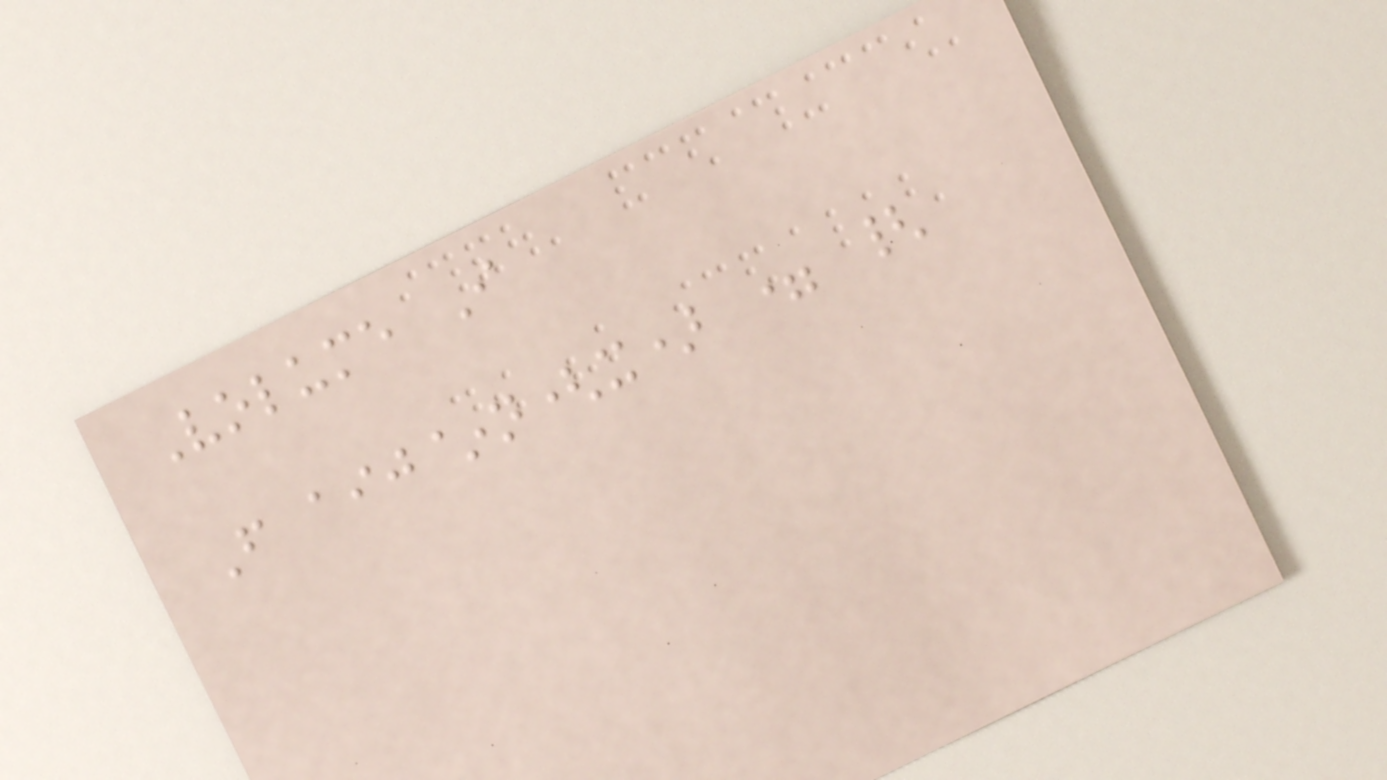Volume I
F aij~n(x) = {
